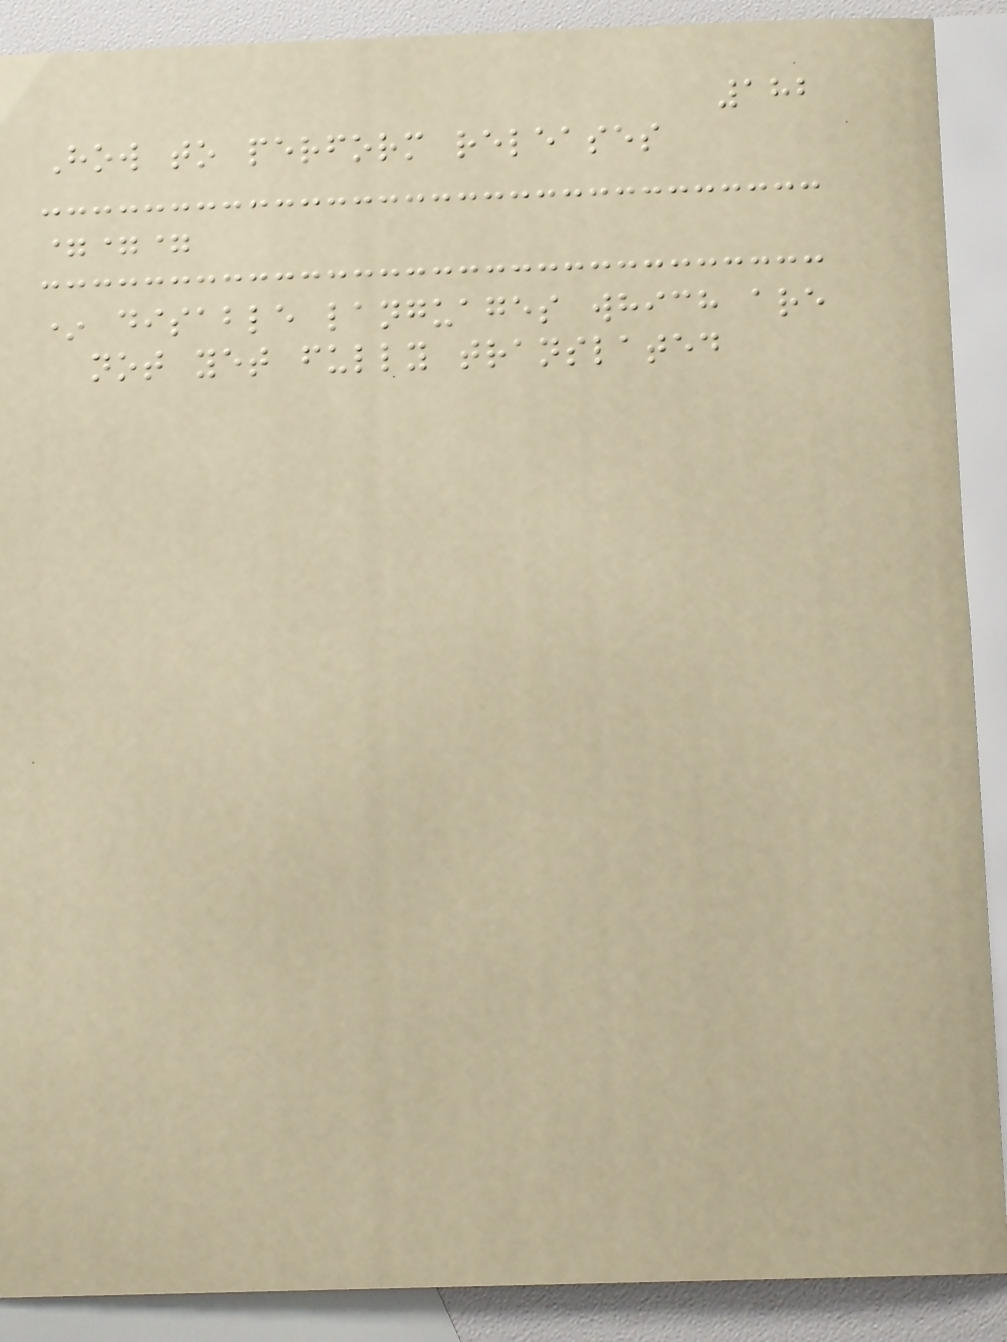182
How to perform releases
===
* disable languages which are
not yet fully translated
